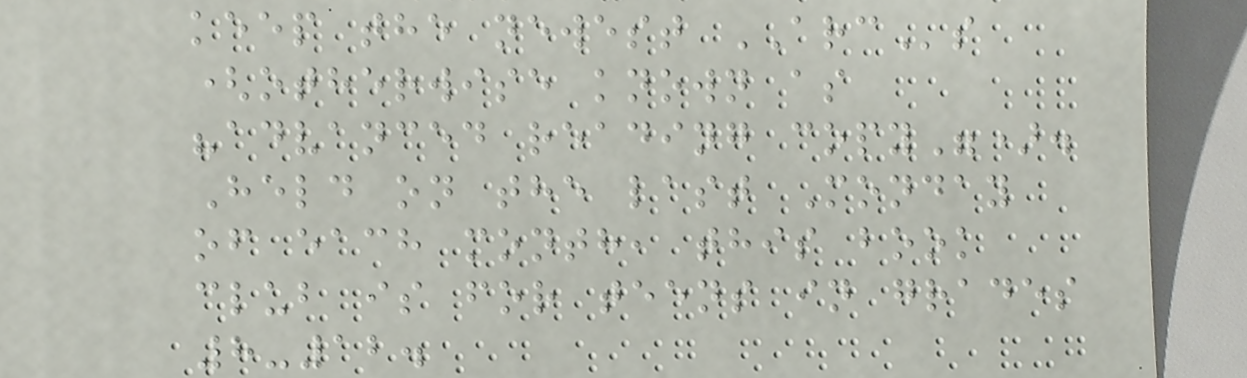keep the newest ARCs
(otherwise known as
"advanced reading copy").
Held on the last Monday
of each month, this book
club is for teens in grades
8-12.
